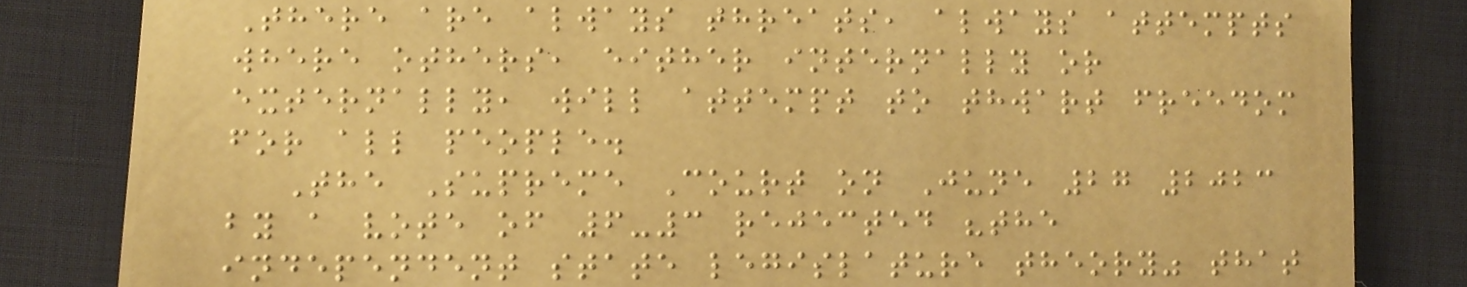There are always threats, always attempts
where others, either internally or
externally, will attempt to thwart freedom
for all people.
The Supreme Court on June 27 2023
by a vote of 6-3 rejected "the
independent state legislature theory" that
